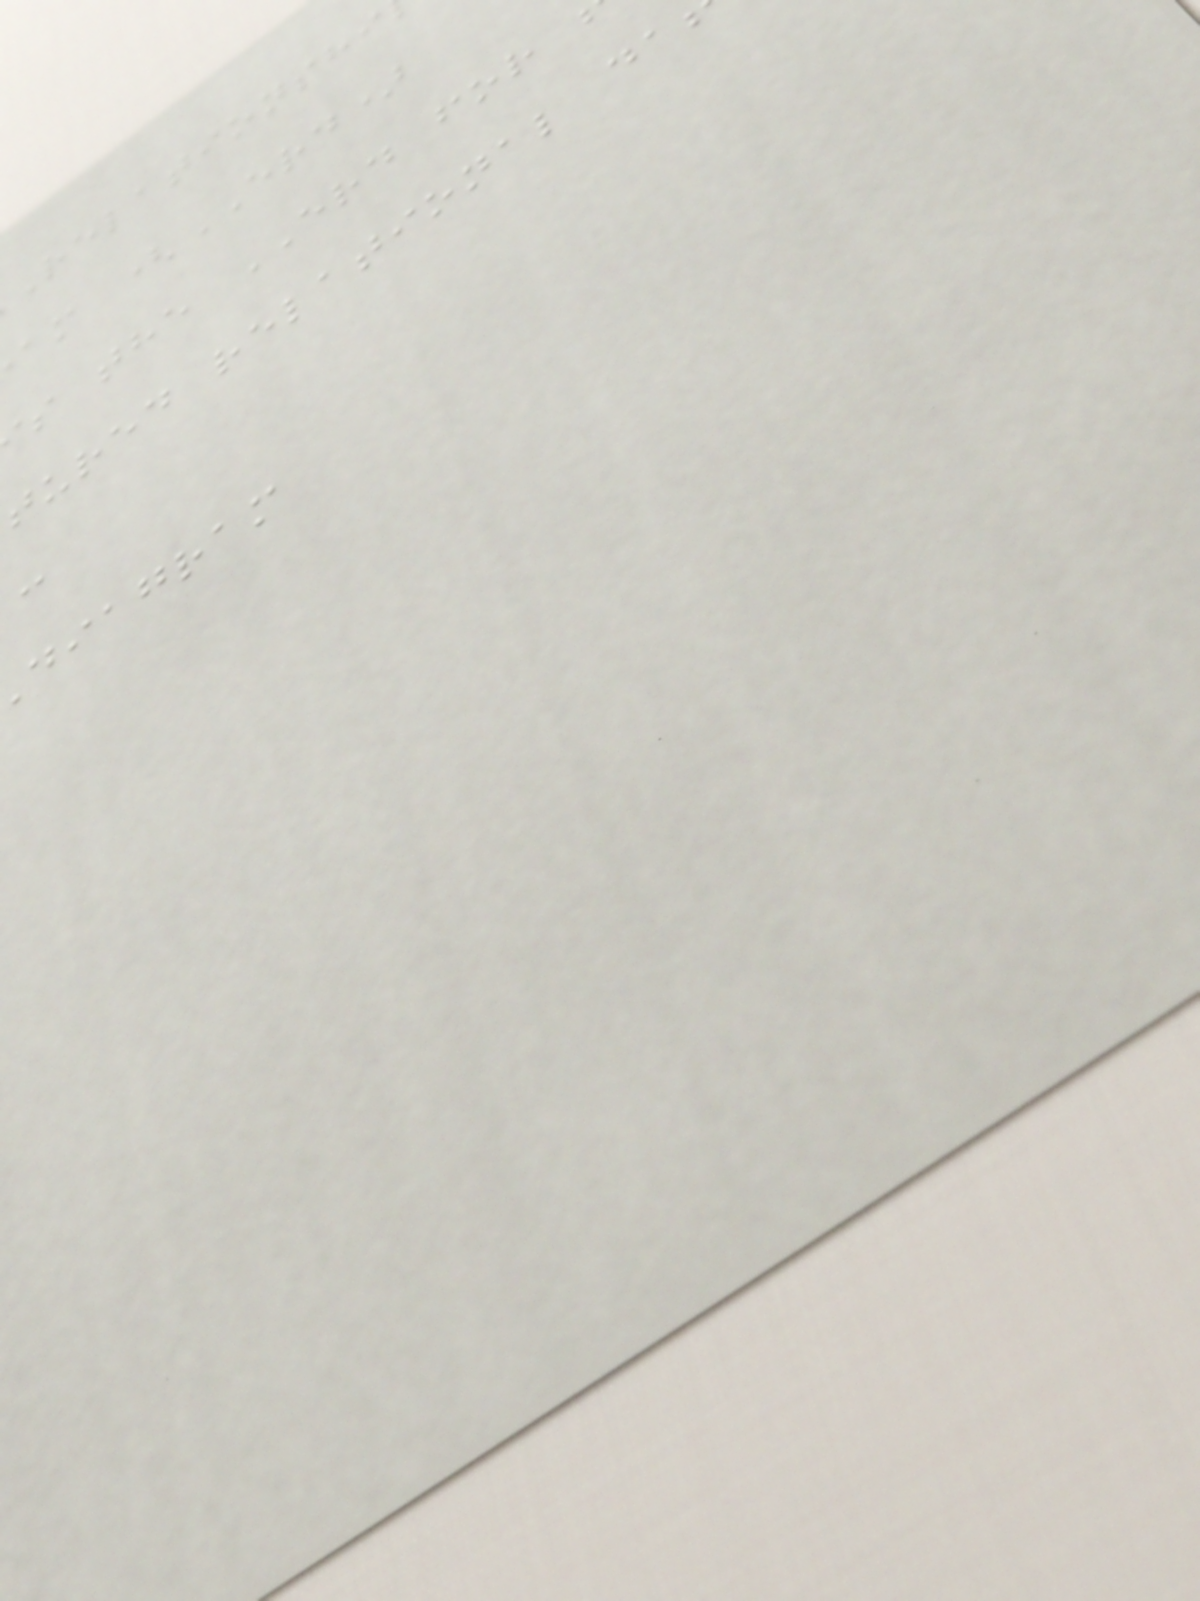am (ERD)
s the ERD for
tured relational da
diagram
